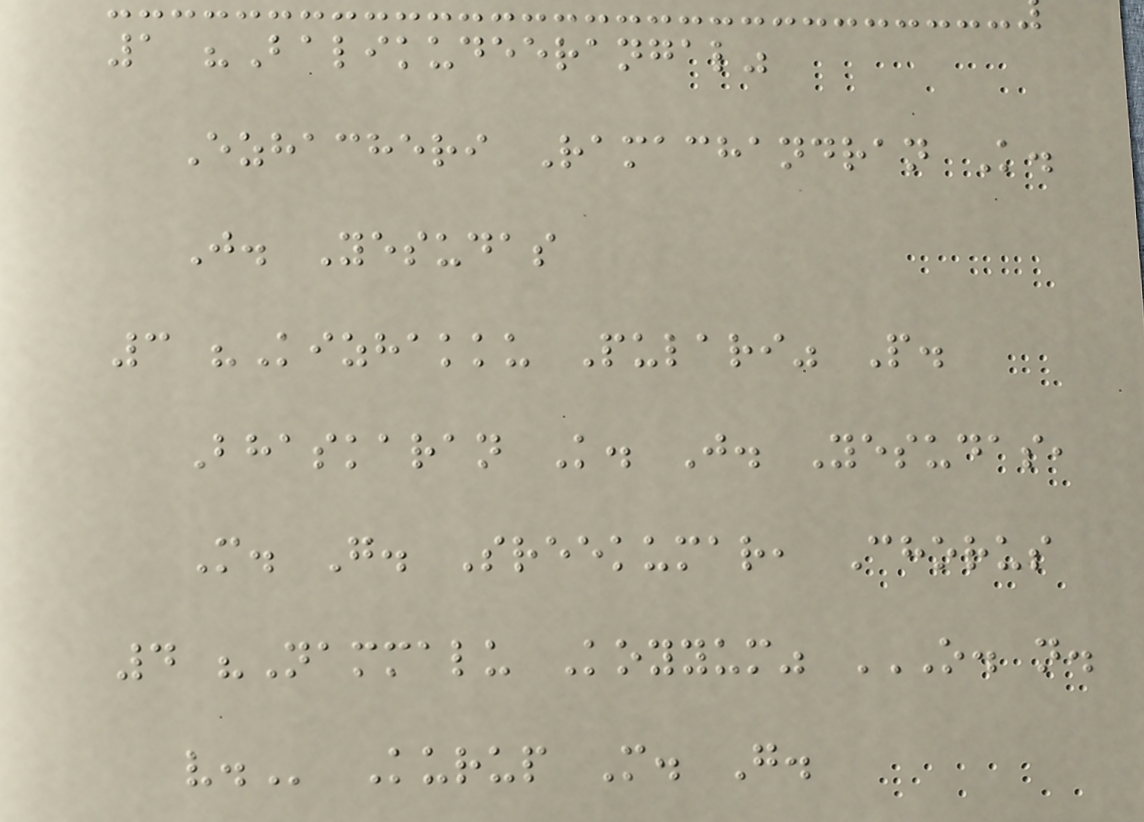1 "Balikudeerangal"
Ezhacheri Ramachandran K.
J. Yesudas
3 "Kizhakku Pulari" P.
Bhaskaran K. J. Yesudas,
M. G. Sreekumar, Chorus
4 "Nammalu Koyyum" O. N.
V. Kurup M. G.
